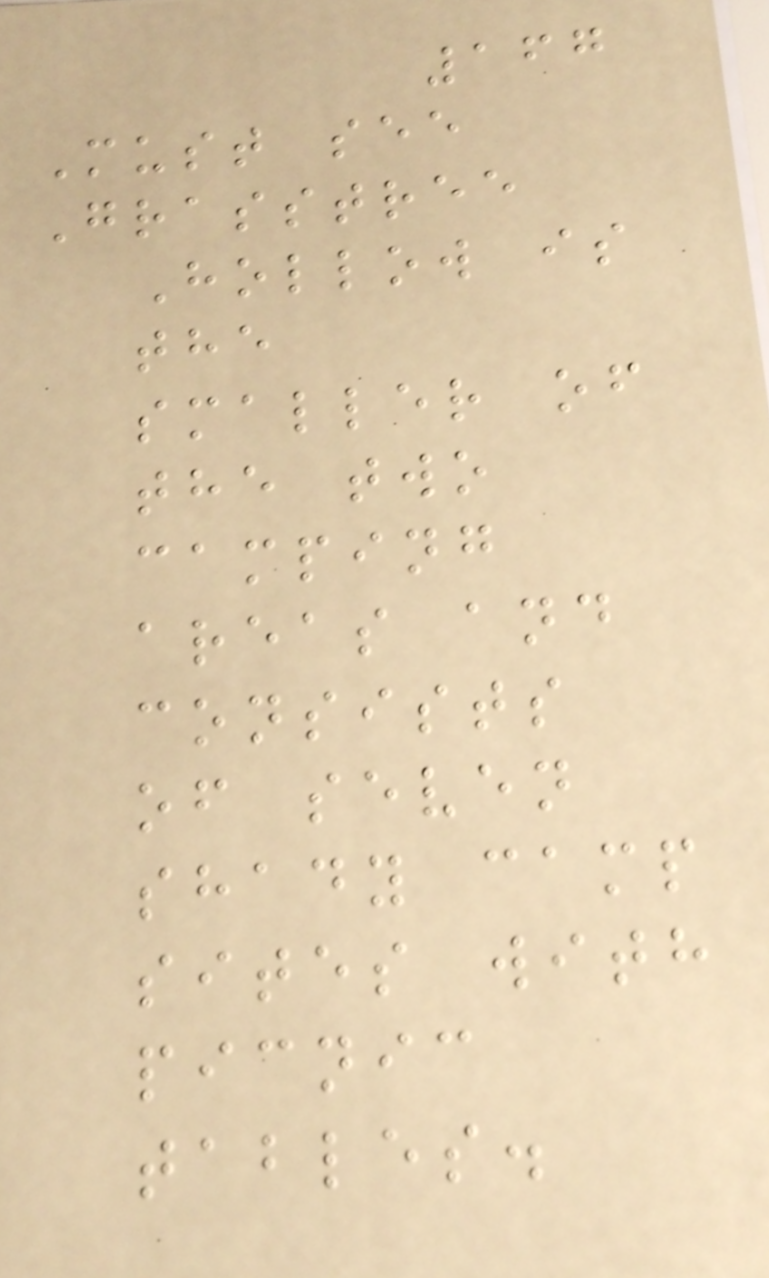167
Must see
Grasstree
Hollow is
the
smaller of
the two
camping
areas and
consists
of seven
shady camp
sites with
picnic
tables.
